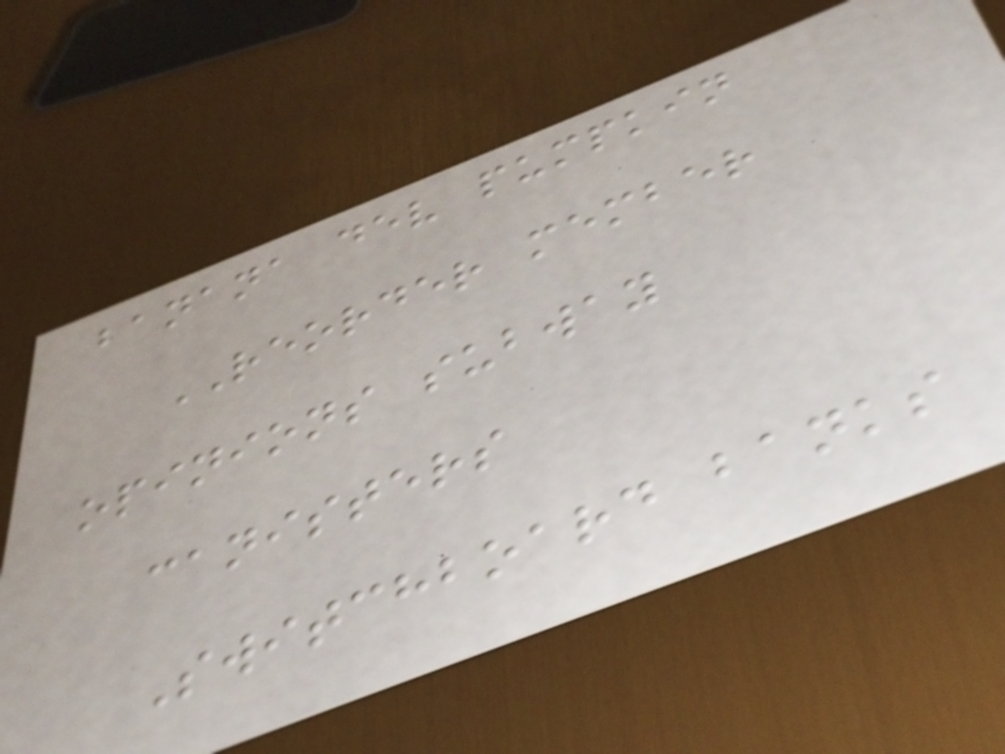banana dev pumpkin
REORDER member
opinions subway
canisters
Switchboard banks
